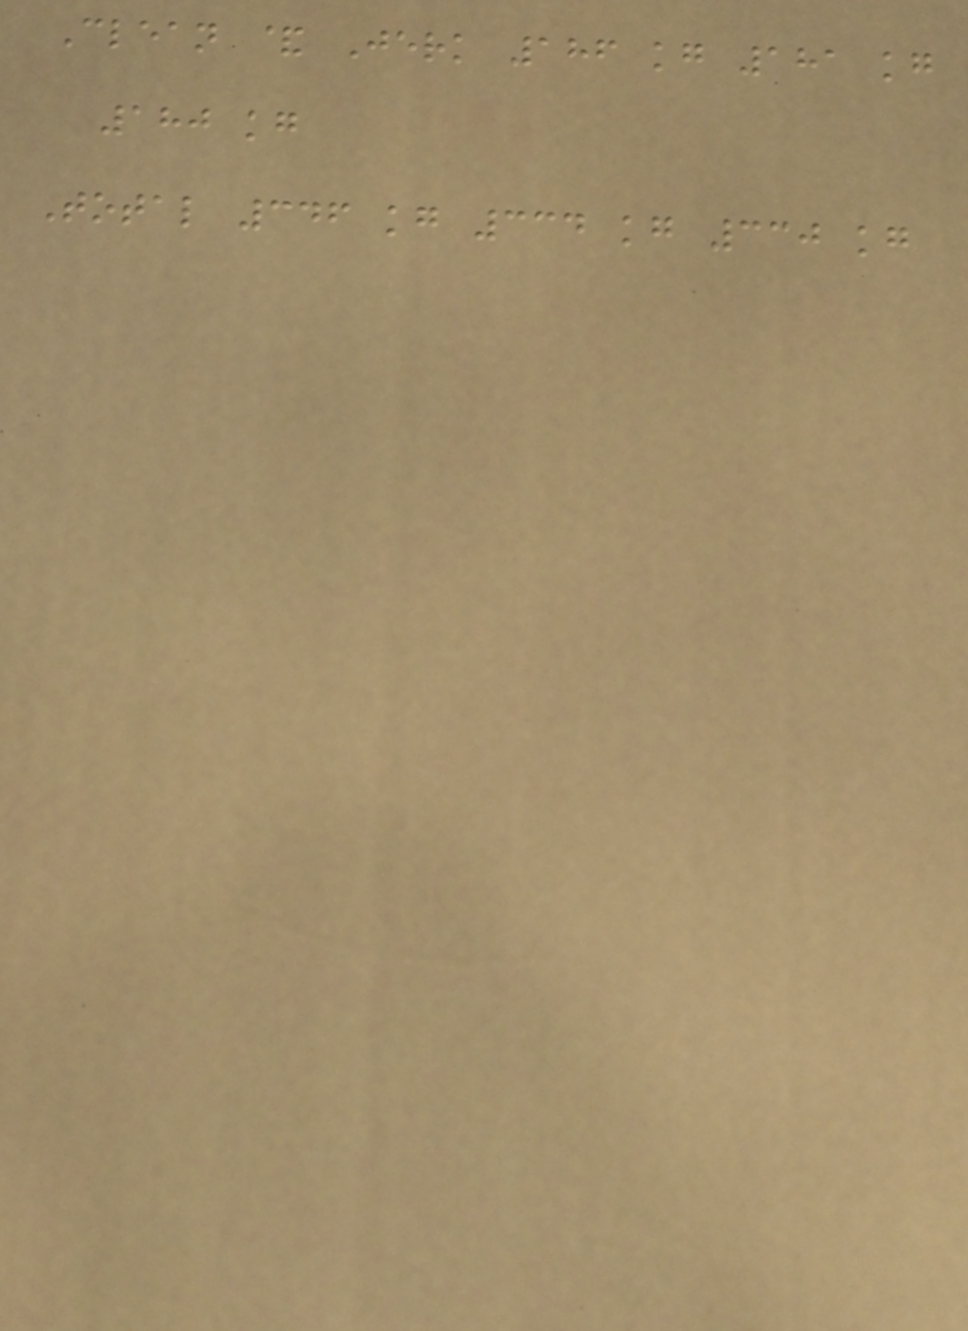Clean & Jerk 186 kg 181 kg
180 kg
Total 346 kg 334 kg 330 kg
